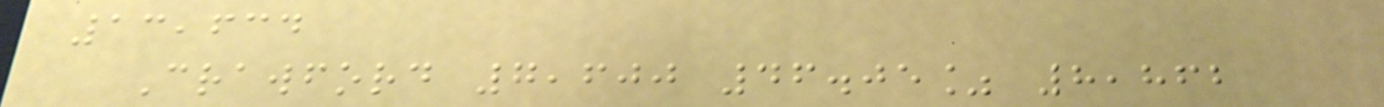13,634
Crawford 7,600 46.05% 8,862
